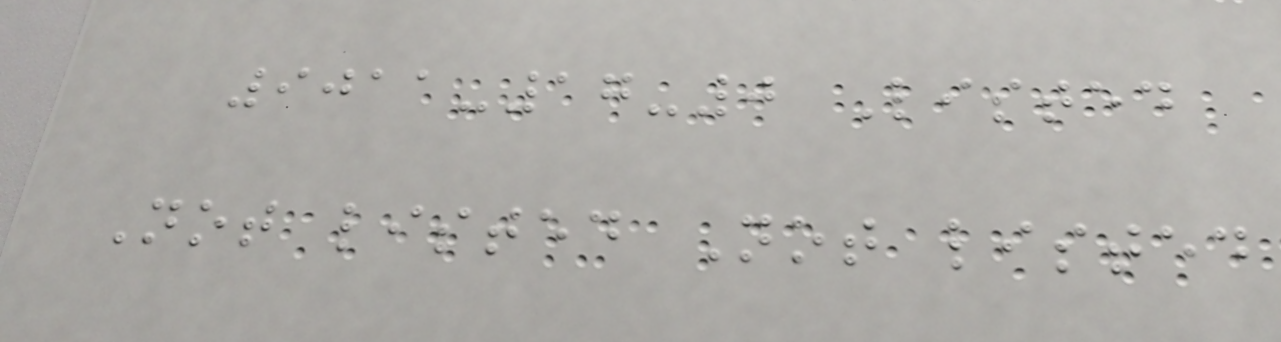9011-17-0 Listed
Not listed Not listed
